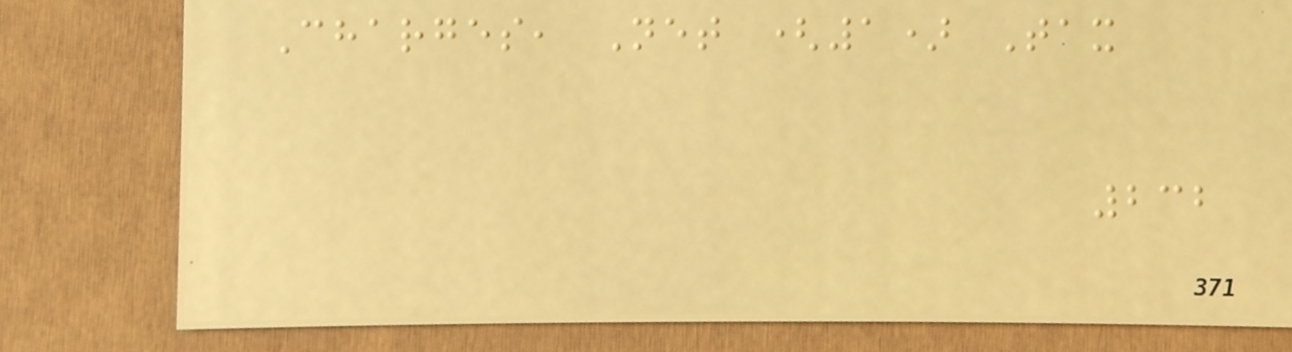Charges, Net (1) Tax
232
